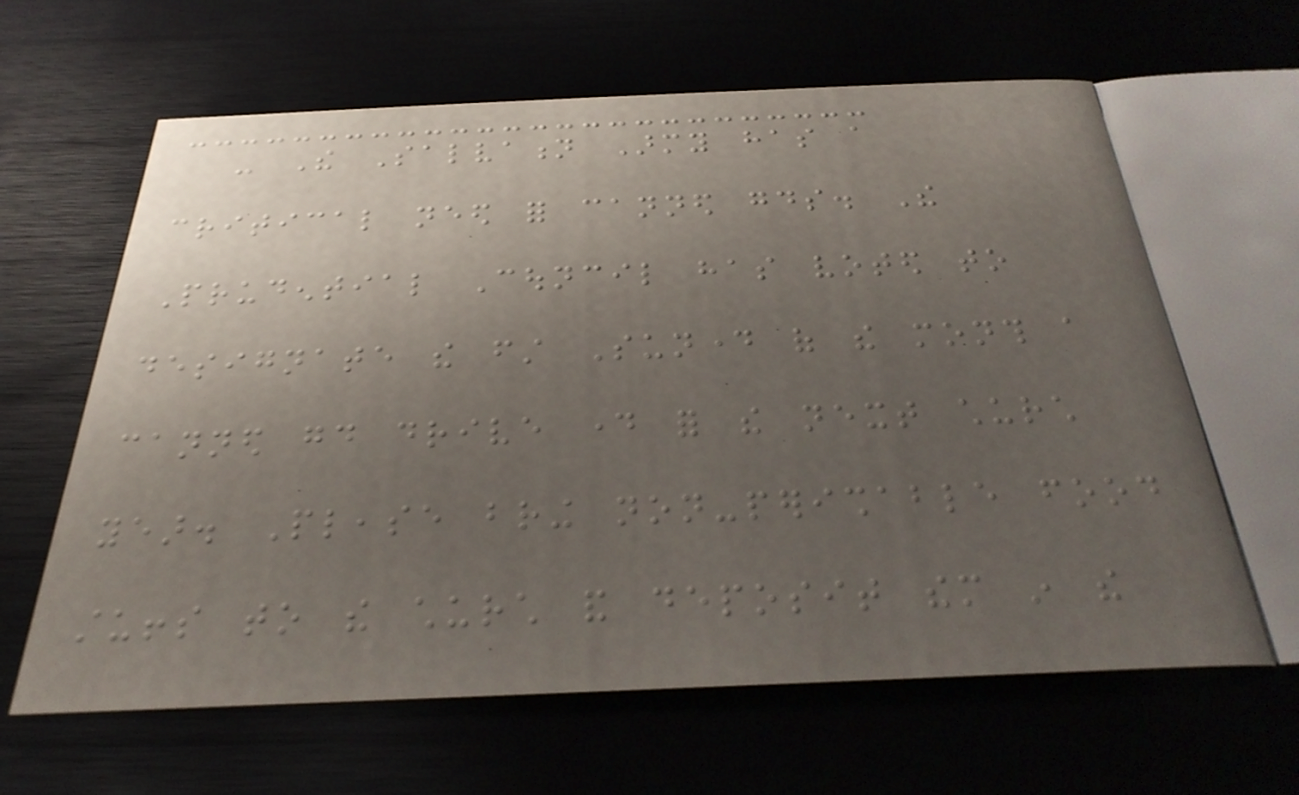- The Salvation Army has a
critical need for canned goods. The
Prudential Council has voted to
designate the first Sunday of the month a
canned good drive day for the next church
year. Please bring non-perishable food
stuffs to the church and deposit them in the
